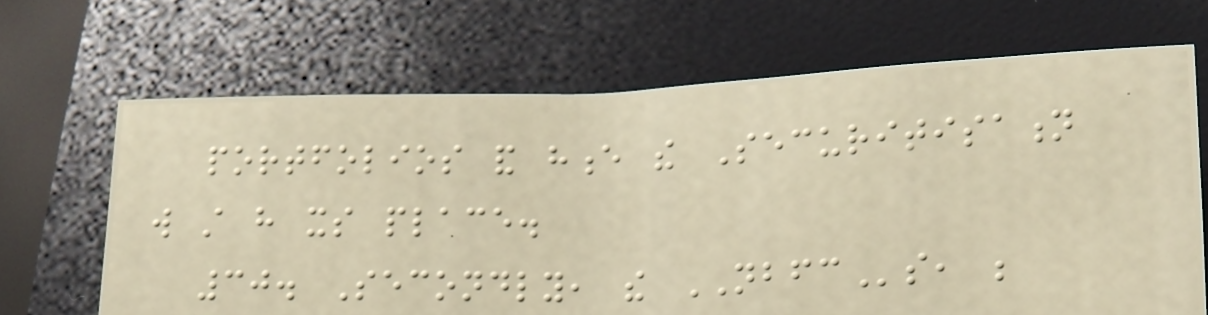portfolios and hence the Securitisation
will still have its place.
30. Secondly, the NBFCs, be
